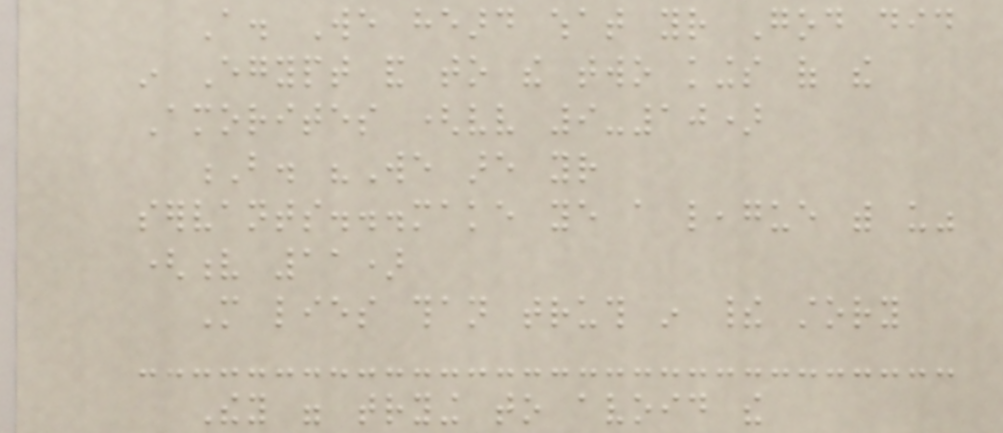A. We heard what your God did
in Egypt and to the two kings of the
Amorites (vv 9-10)
B. "We are your
servants...make ye a league with us"
(v 11)
More lies than truth in their story
They were trying to avoid the
